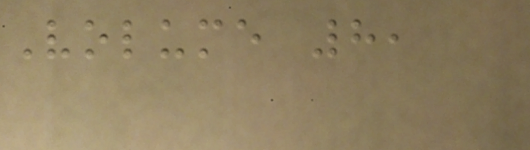Volume 8,
